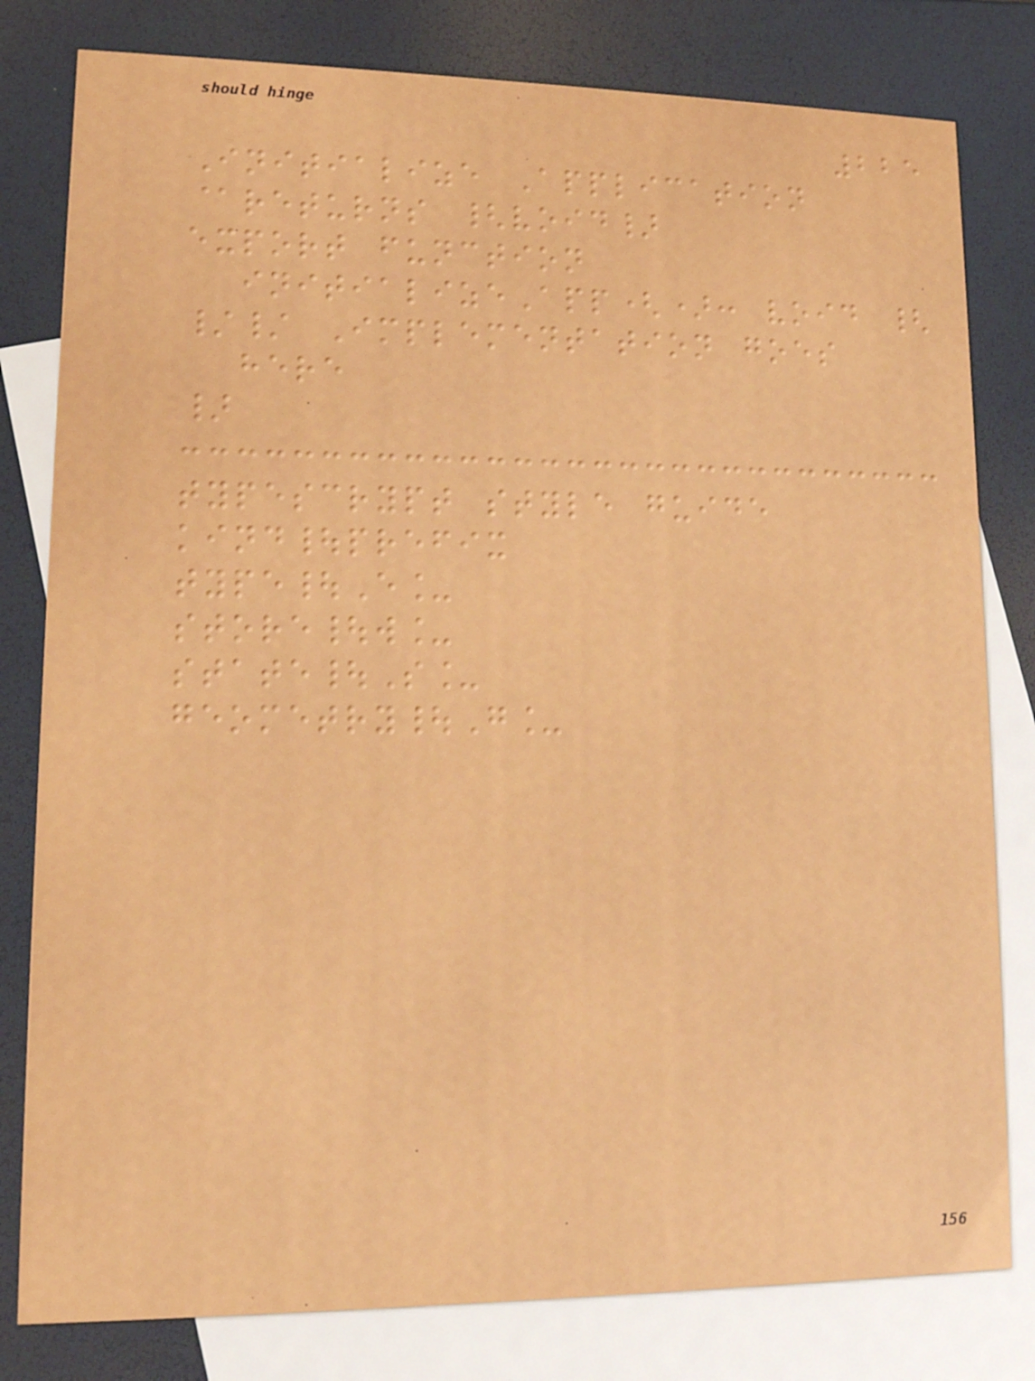225
Initialize Application
@returns {void}
export function
initializeApp(): void {
// Implementation goes
here
}
typescrypt style guide
kind|prefix
type|E_
store|w_
state|S_
geometry|G_
